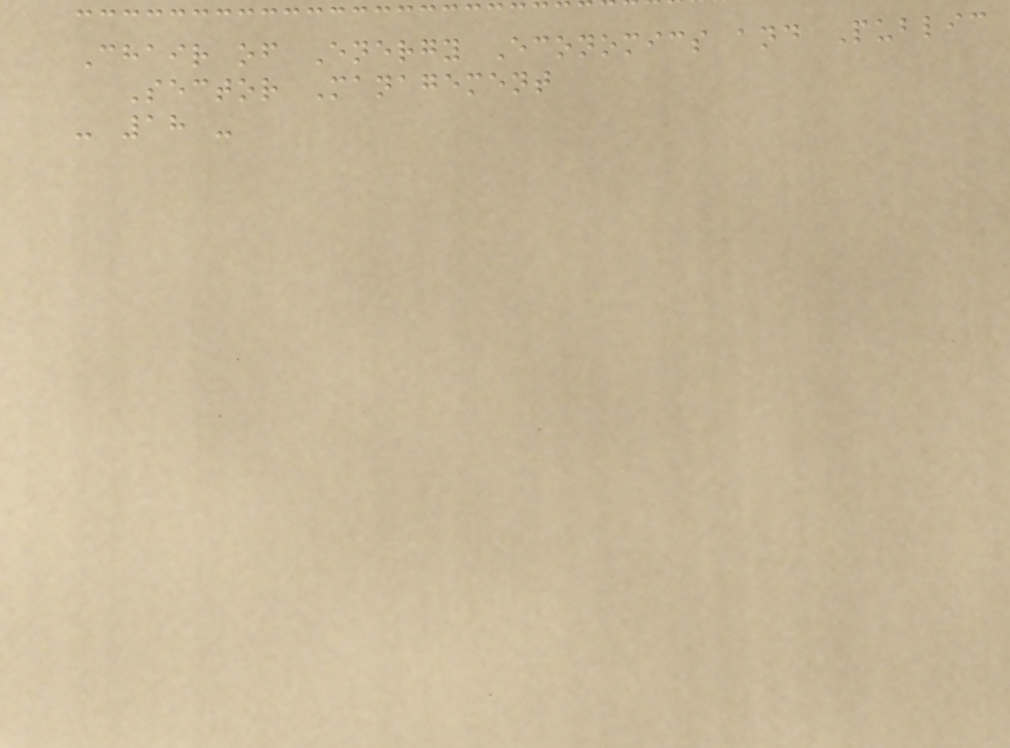Chair of Energy Economics and Public
Sector Management
- 18 -
